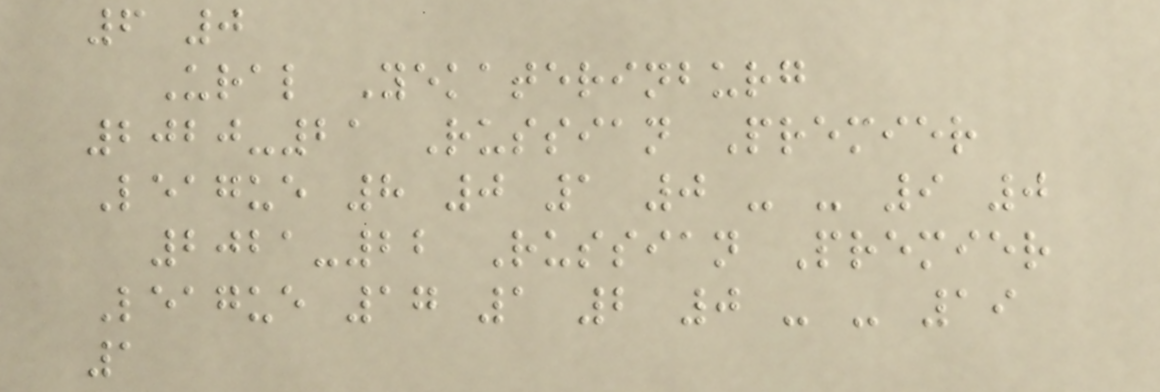6 0
Ural Yekaterinburg
2020-21 Russian Premier
League 8 0 1 0 - - 9 0
2021-22 Russian Premier
League 17 1 2 0 - - 19
1
